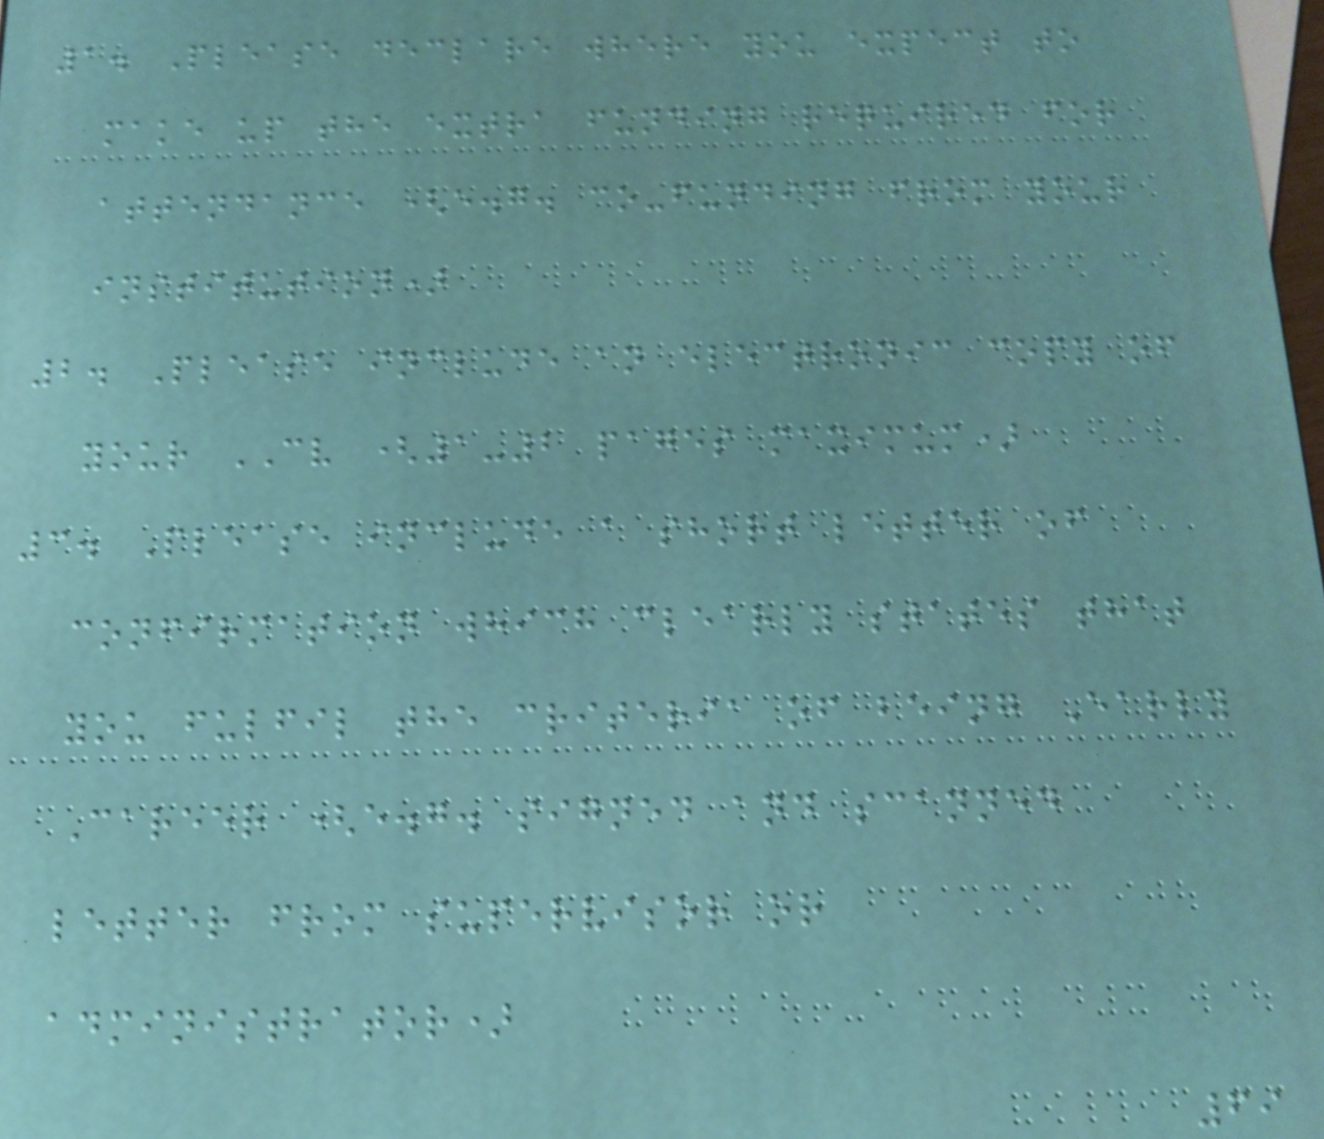1. Please declare where you expect to
make up the extra funding required for
attendance (e.g. co-funding from your
institution)
2. Please include an electronic copy of
your CV (1-2 pages maximum)
3. Please include a short letter of
confirmation which clearly states that
you fulfil the criteria of being Early
Career (e.g. signed and scanned
letter from supervisor or
administrator)
69
